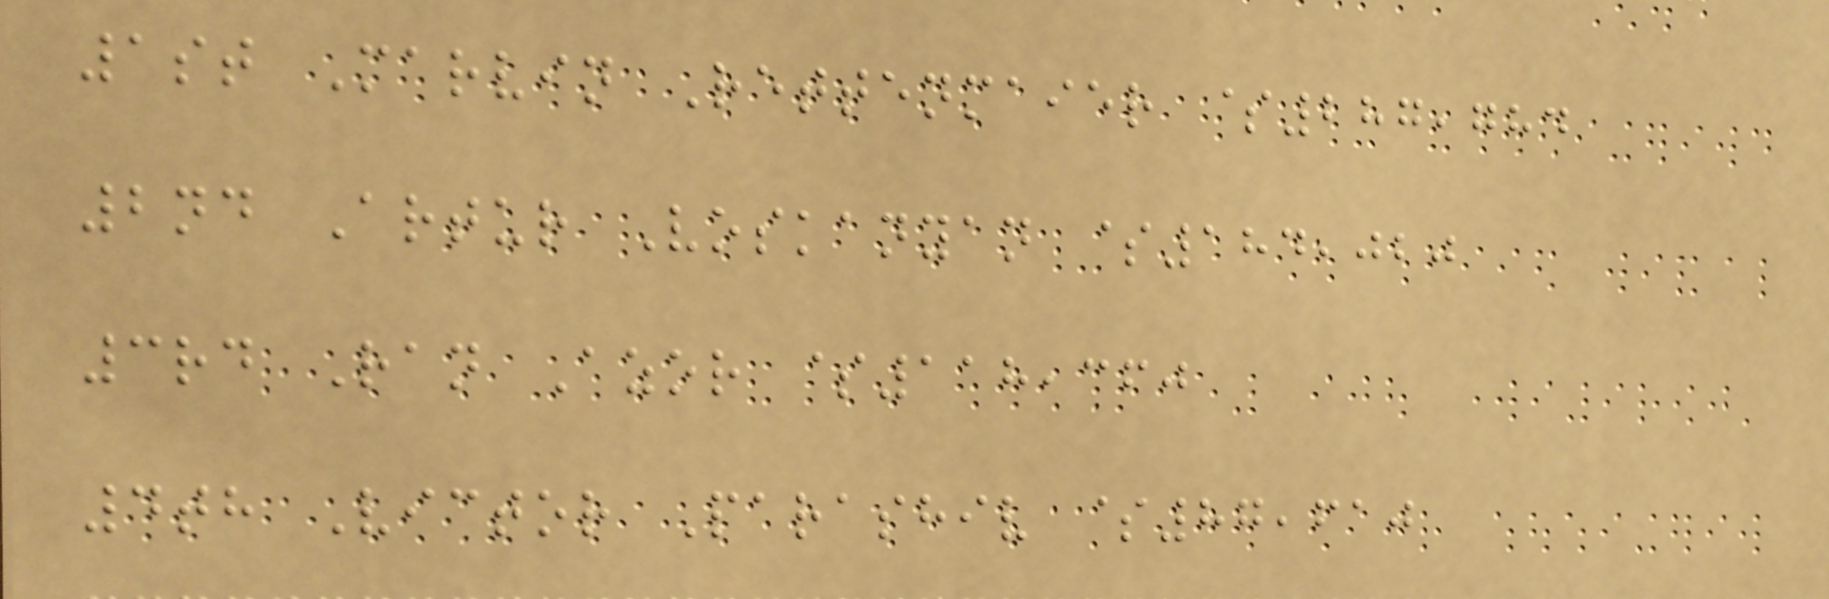1st Marvin Rettenmaier $287,784
2nd Artur Voskanyan $184,020
3rd Ran Azor $118,360
4th Victor Parashiv $87,610
